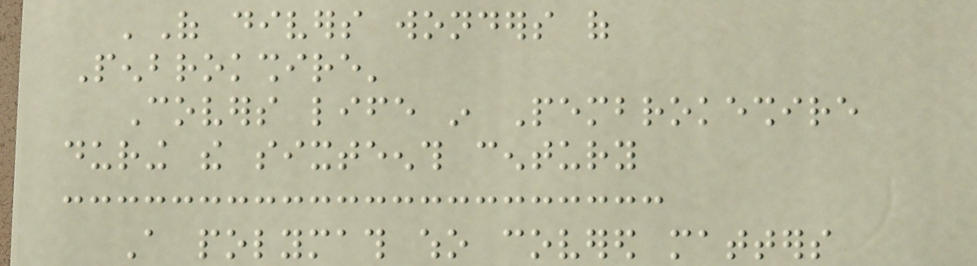'Of divers wonders of
Penbrokshire'
Covers life in Pembrokeshire
during the sixteenth century
A polymath who covered matters
